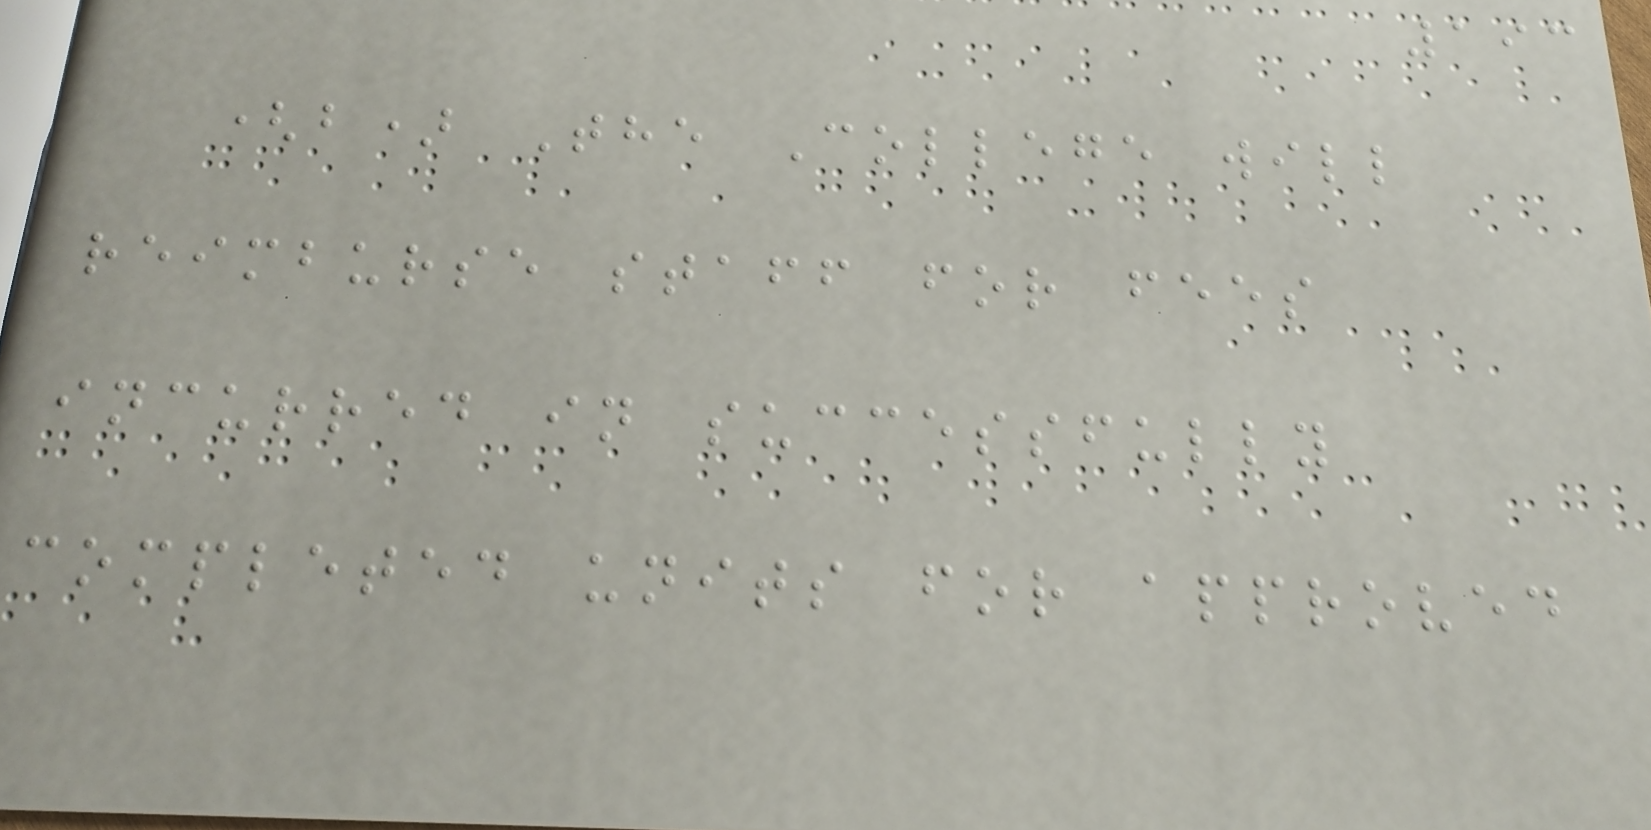193
(b) The College will
reimburse staff for fees
incurred in successfully
completed units for approved
